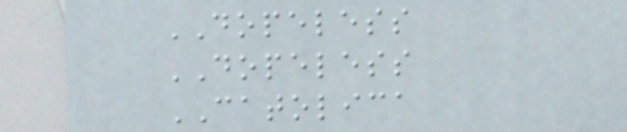DOPELESS
DOPELESS
CATOLICA
